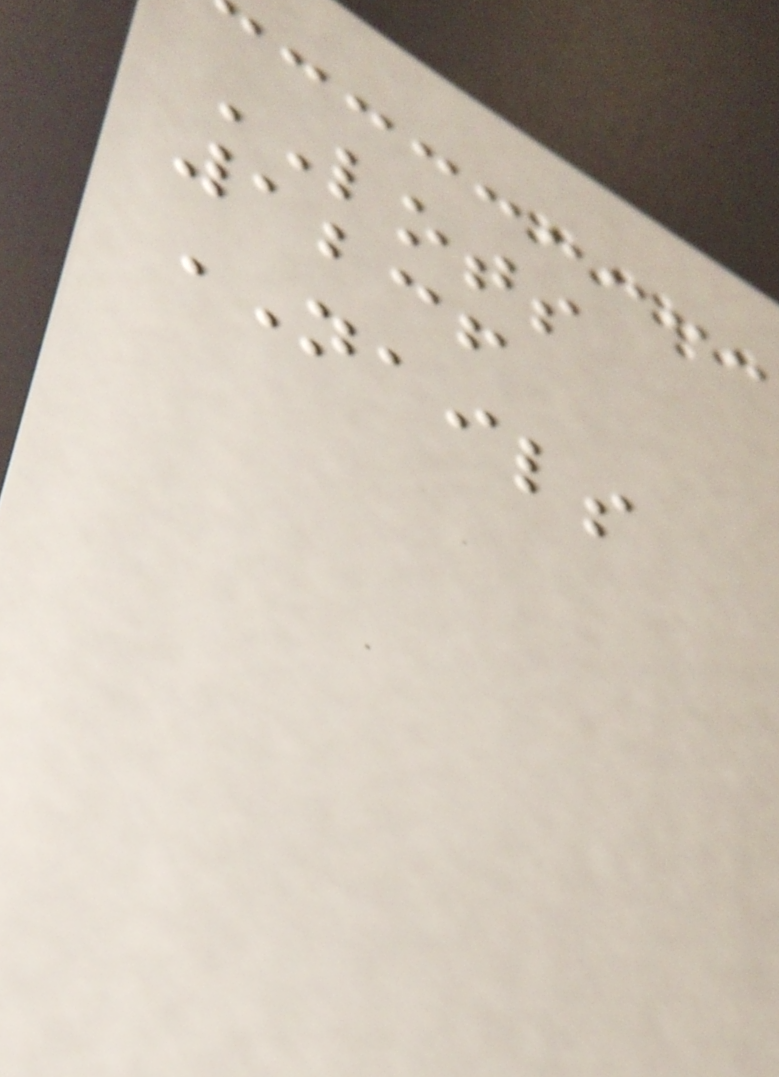LOTS
1236
NAILS
